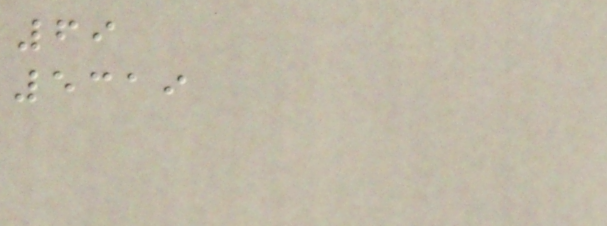69
5319
